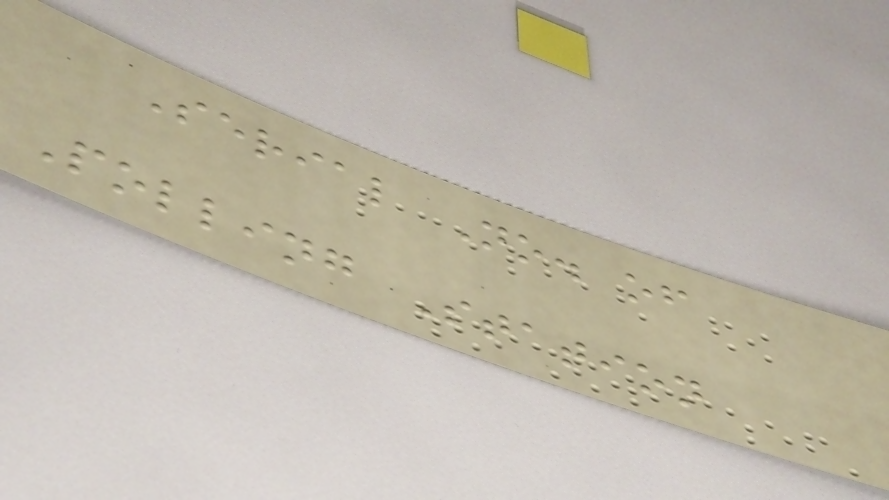Serial No. of
Polling Station
